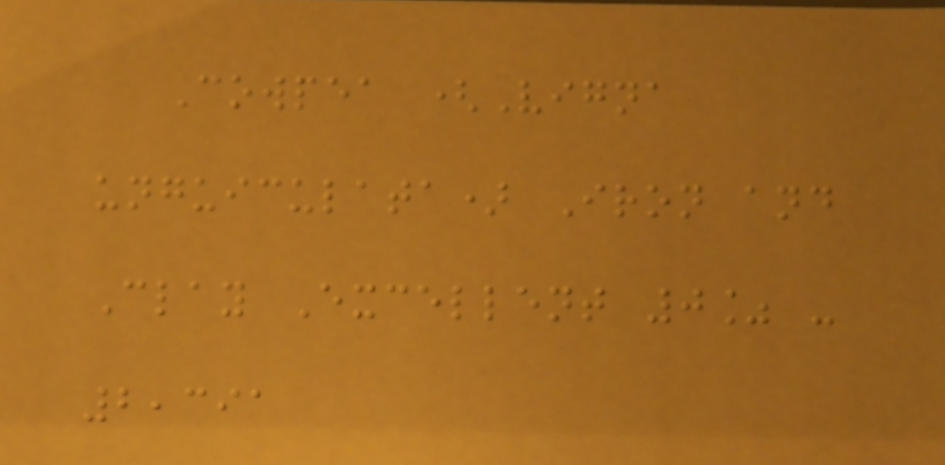Cowpea (Vigna
unguiculata) Iron and
Clay Excellent 0% -
2,391
